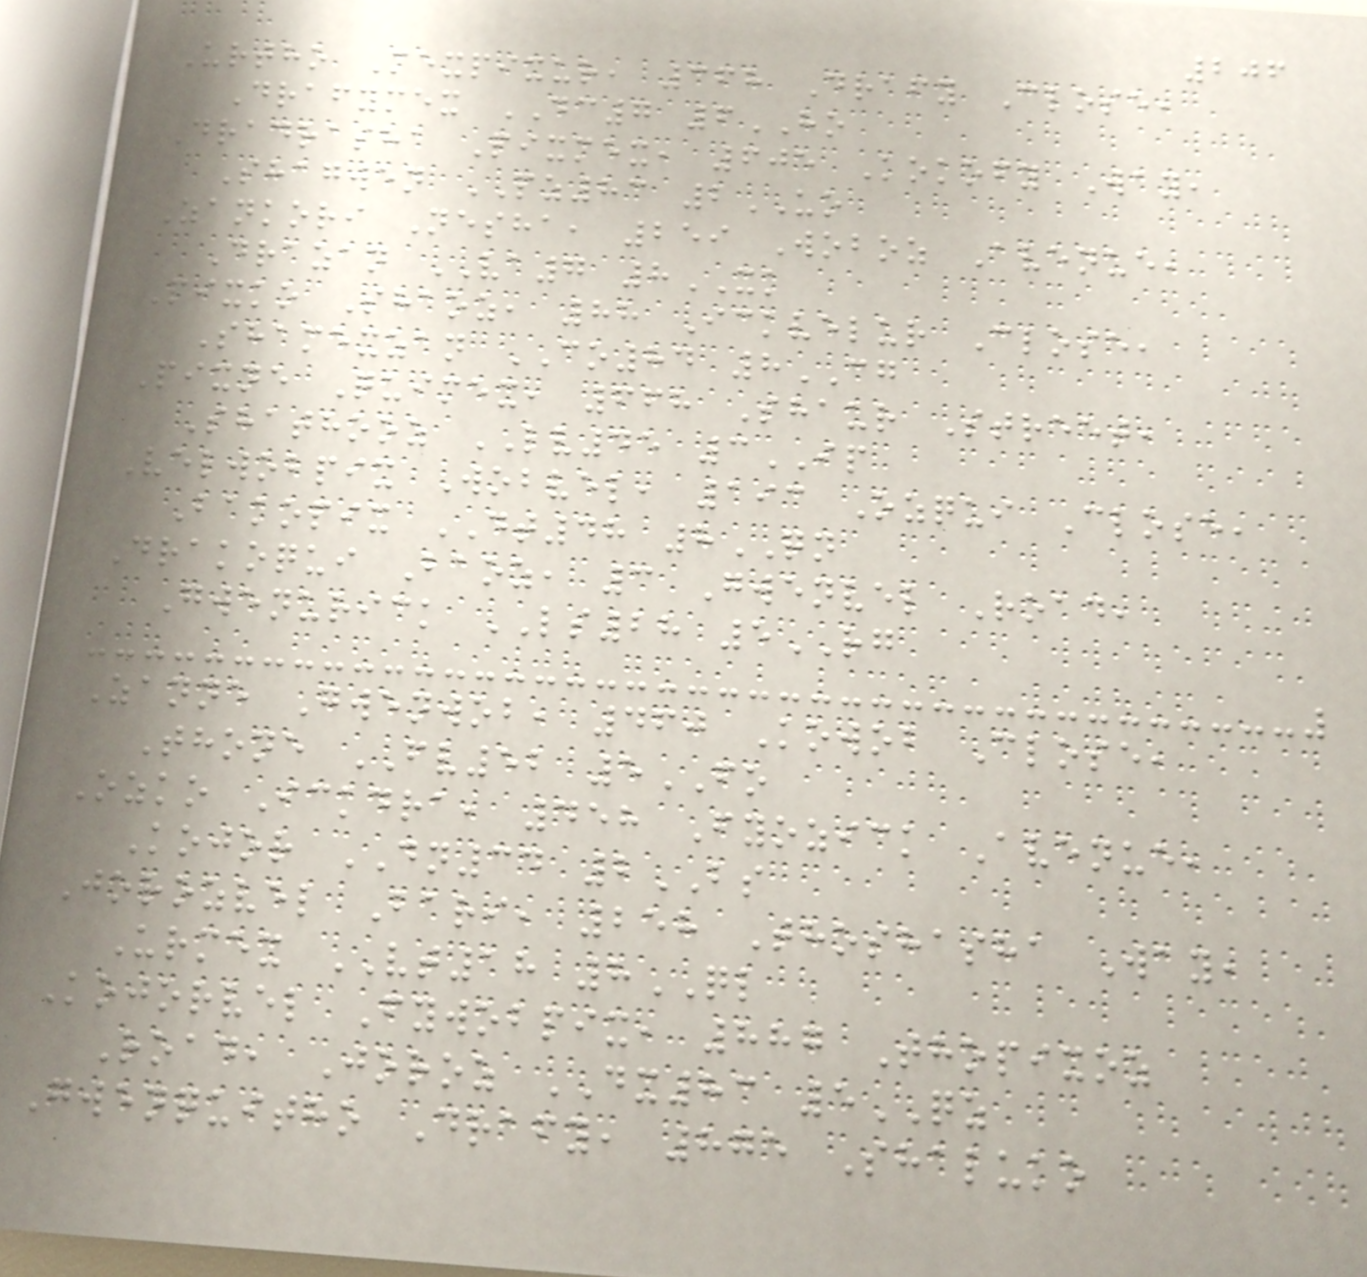206
Urtho Mexpixur, 368 Drafy Close,
Drafymex DC7 6HO
Dradrasha Pixmex, 605 Kokofy Way,
Shagwen PZ83 2UO
Zankori Nesha, 259 Woboz Avenue,
Drazan VA7 8XK
Pixko Shaoz, 88 Ickvelur Close,
Shamexzan CO84 8CG
Pixne Quimex, 668 Shaur Street,
Shathooz LV45 3IP
Velwobpix Wobvel, 193 Ozqui Close,
Bakopix DT48 8QN
Drakoqui Baoz, 3 Gwenvel Road,
Gwenurick LS28 5RG
Zanne Gwenwob, 460 Kowob Close,
Thone FV52 5FO
Ozko Ickdra, 458 Fyozick Avenue,
Kojor DN34 2BS
Jorozvel Bari, 258 Thoshasha Way,
Urmex VT18 8QL
Kojorvel Fywobpix, 887 Thopixoz
Road, Joroz DX83 5QZ
Gwenquitho Drafy, 875 Shaluko
